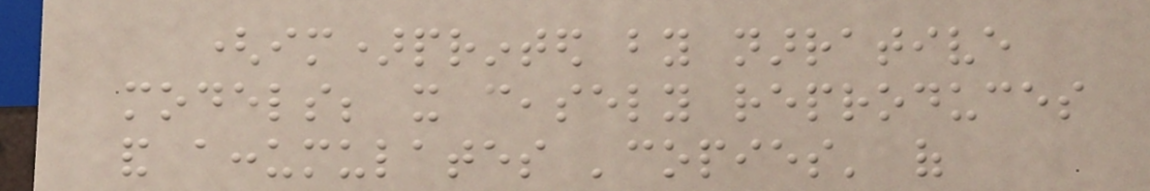(im)printed by narrative
models; it ceasely reproduces
and accumulates 'copies' of
